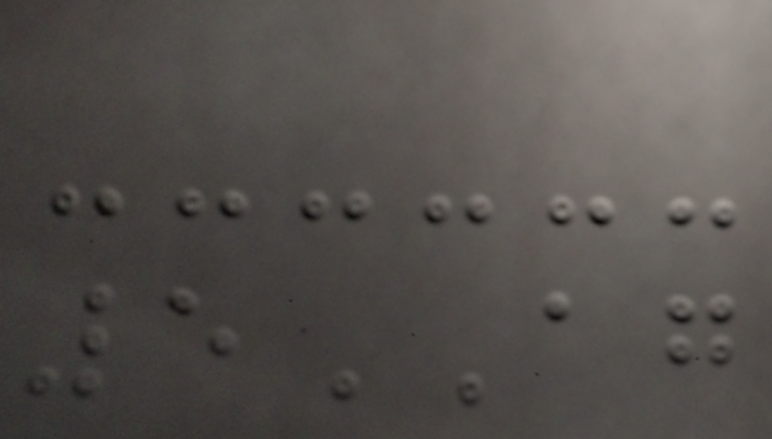5AG
